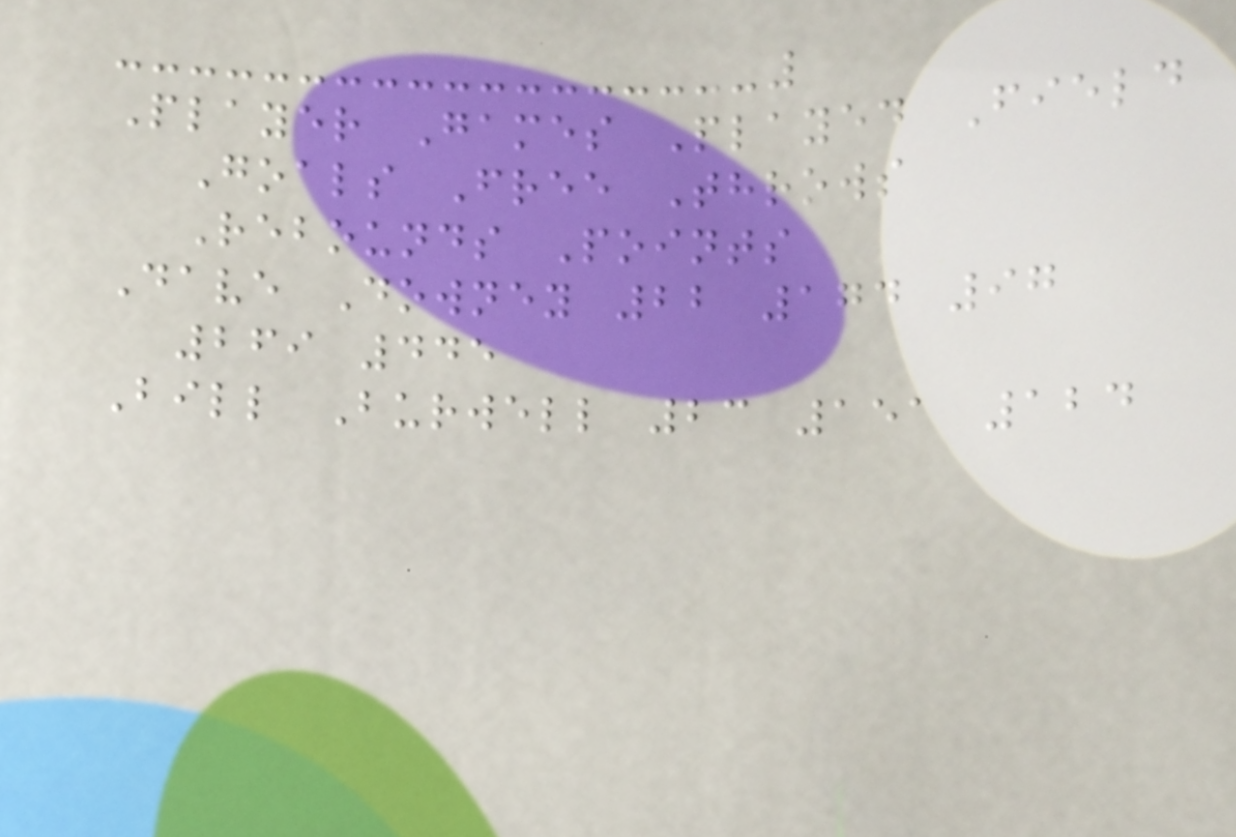Player Games Played Field
Goals Free Throws
Rebounds Points
Dave Downey 22 174 97
269 445
Bill Burwell 23 151 124
